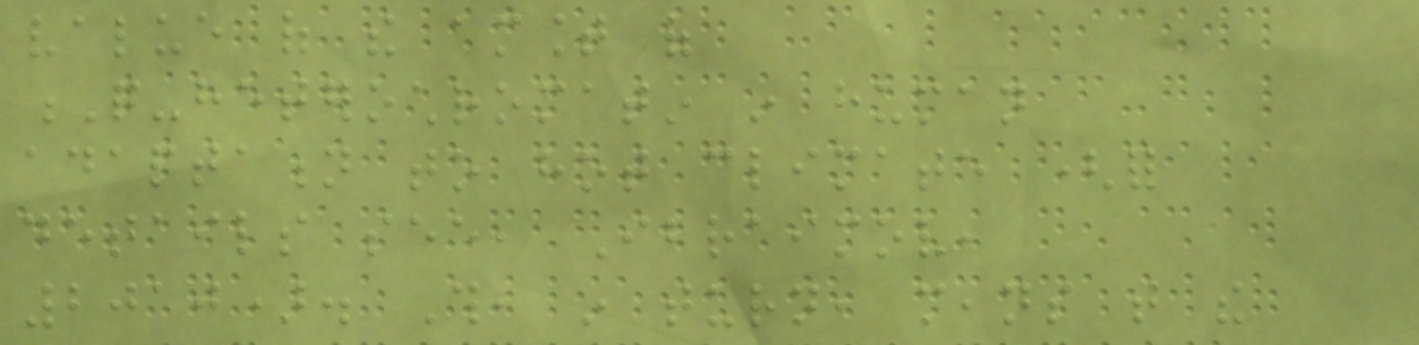value of the amount of
Q-heterochromatin in human
adaptation to hot climate (for
details see, Ibraimov,
2010). This, in turn, means that the
